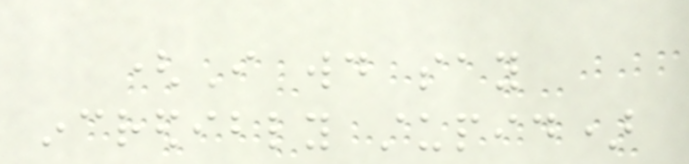(I would say
incredibly stupid)
